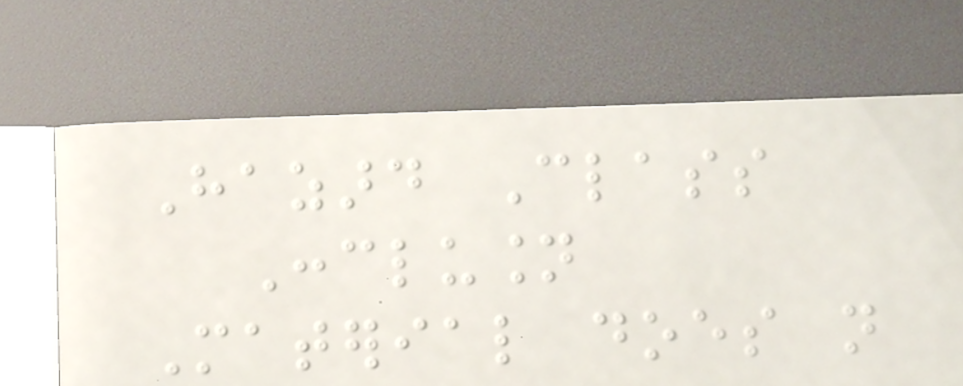Hazard Class
Conclusion
Material does not
